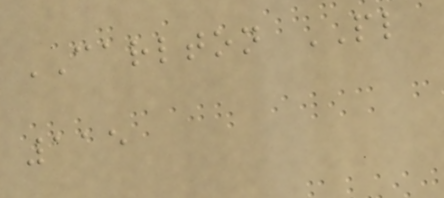CARLTON PL
115
